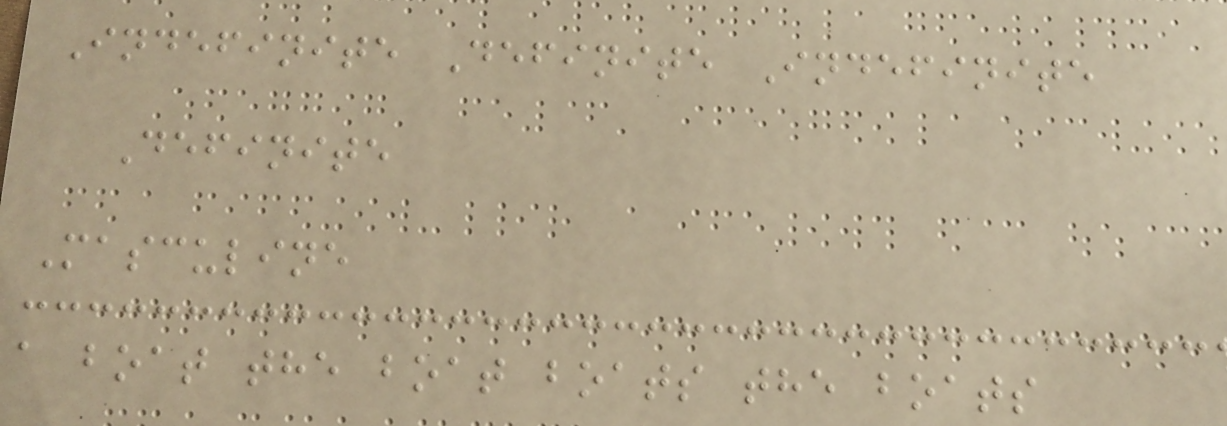Indefinite Definite Indefinite
Definite
Masculine
a boat the boat boats the boats
